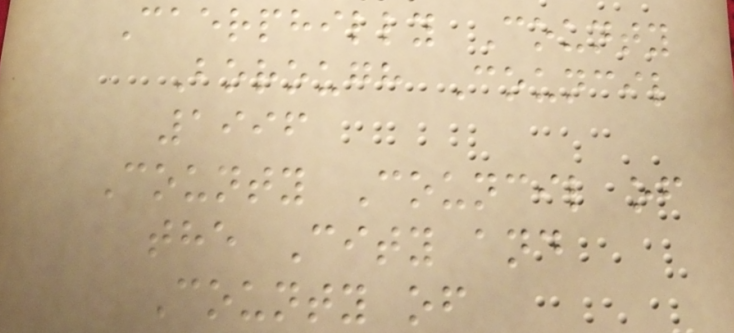Caerphilly County
Borough Council
1996
County Council of
the City and
County of
